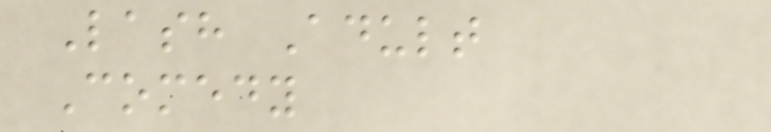Lash Adult
Comedy
